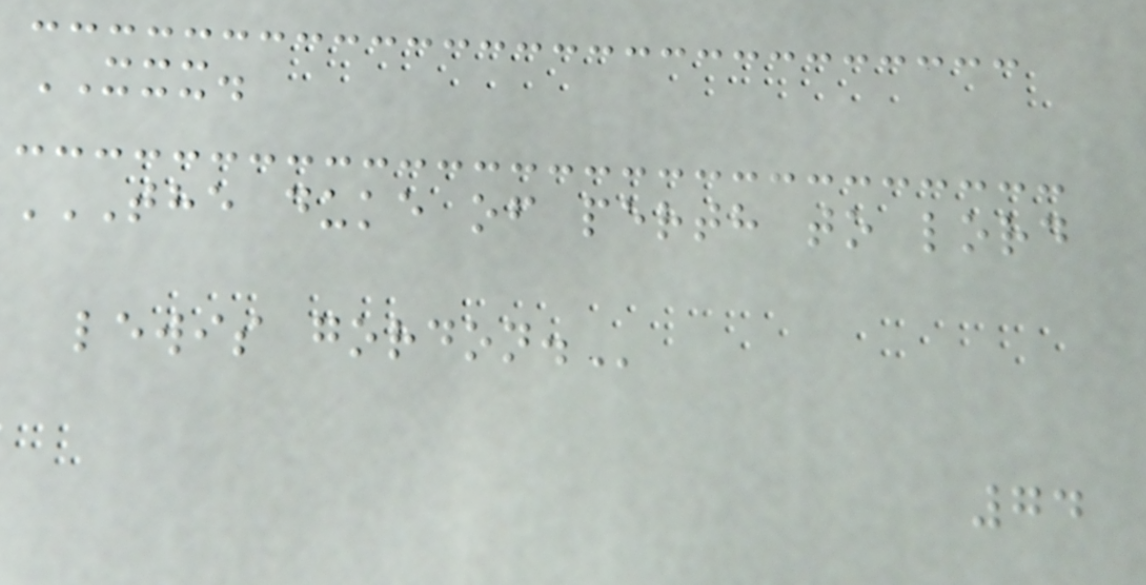XXX.
THE DUKE OF PERTH TO LORD
LEWIS GORDON.
74
